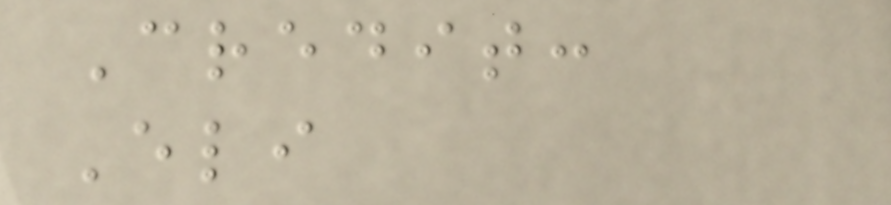Credit:
Eli
